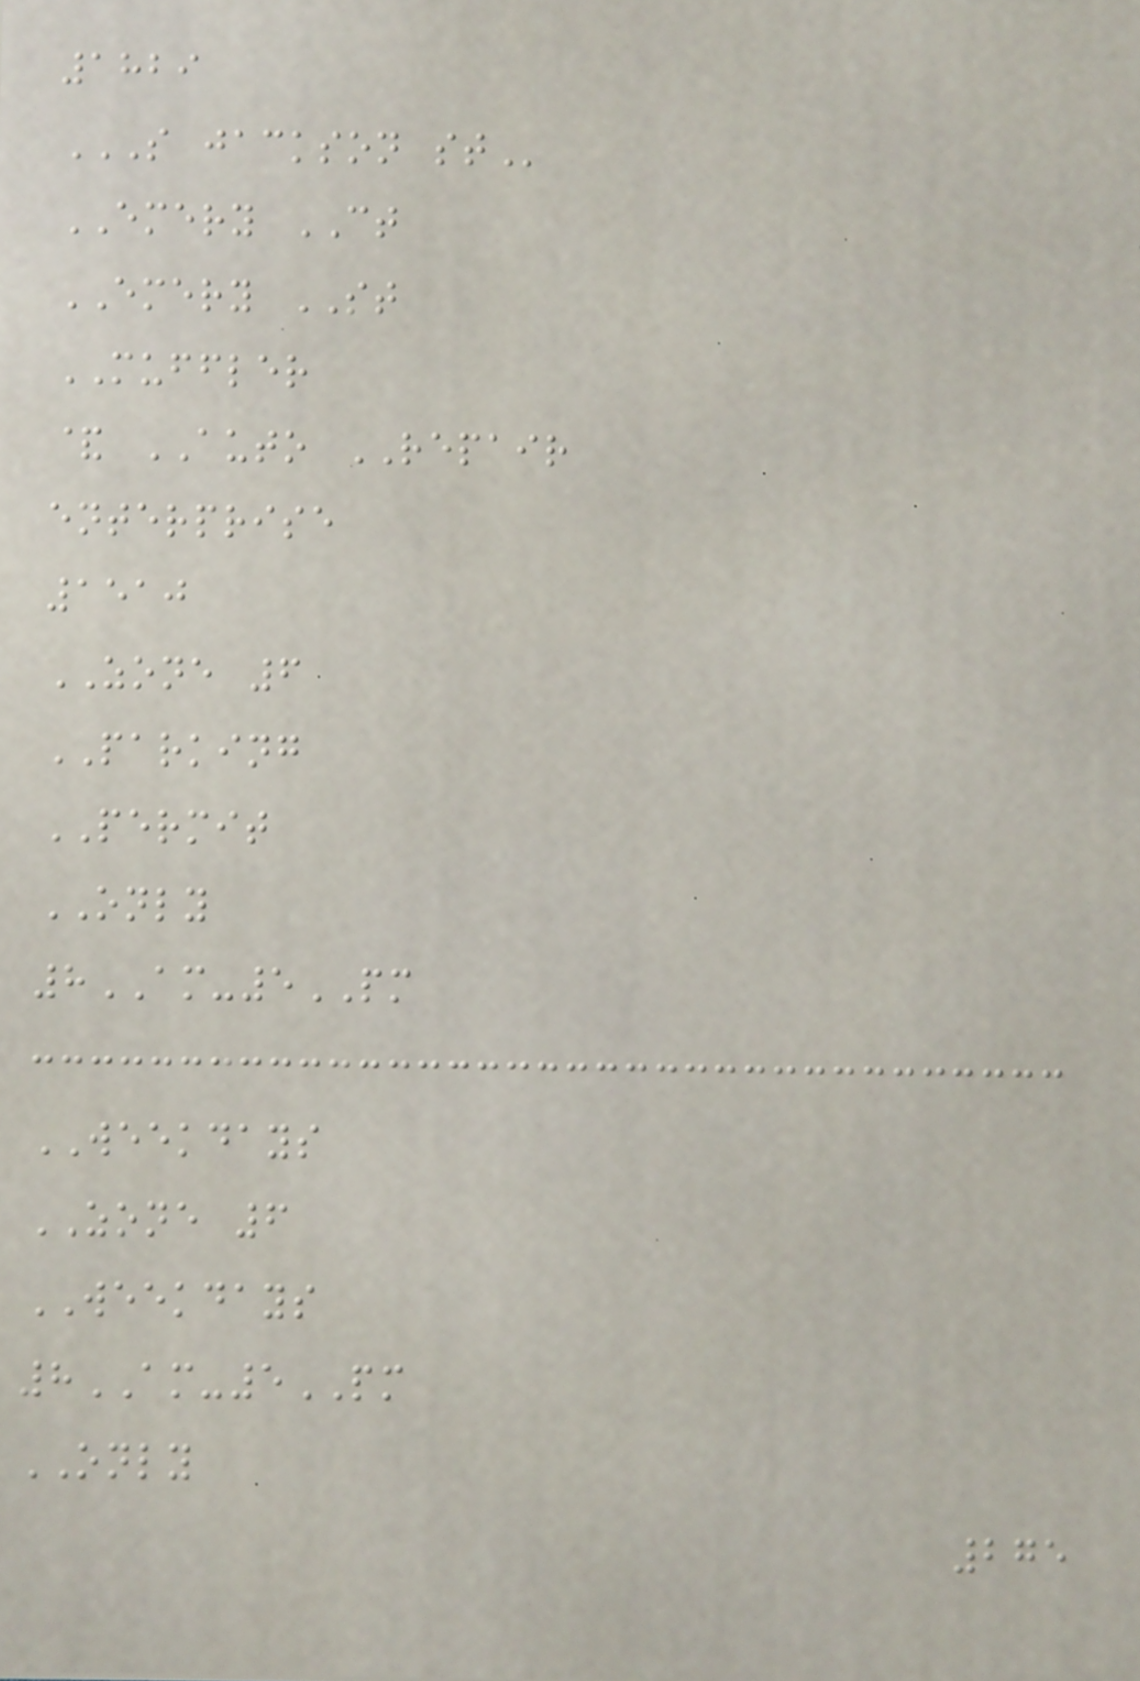1829
S JACKSON ST
EMERY CT
EMERY ST
MUFFLER
& AUTO REPAIR
enterprise
1510
ZONE 6
PARKING
PERMIT
ONLY
8AM-5PM
WEEKDAYS
ZONE 6
WEEKDAYS
8AM-5PM
ONLY
275
